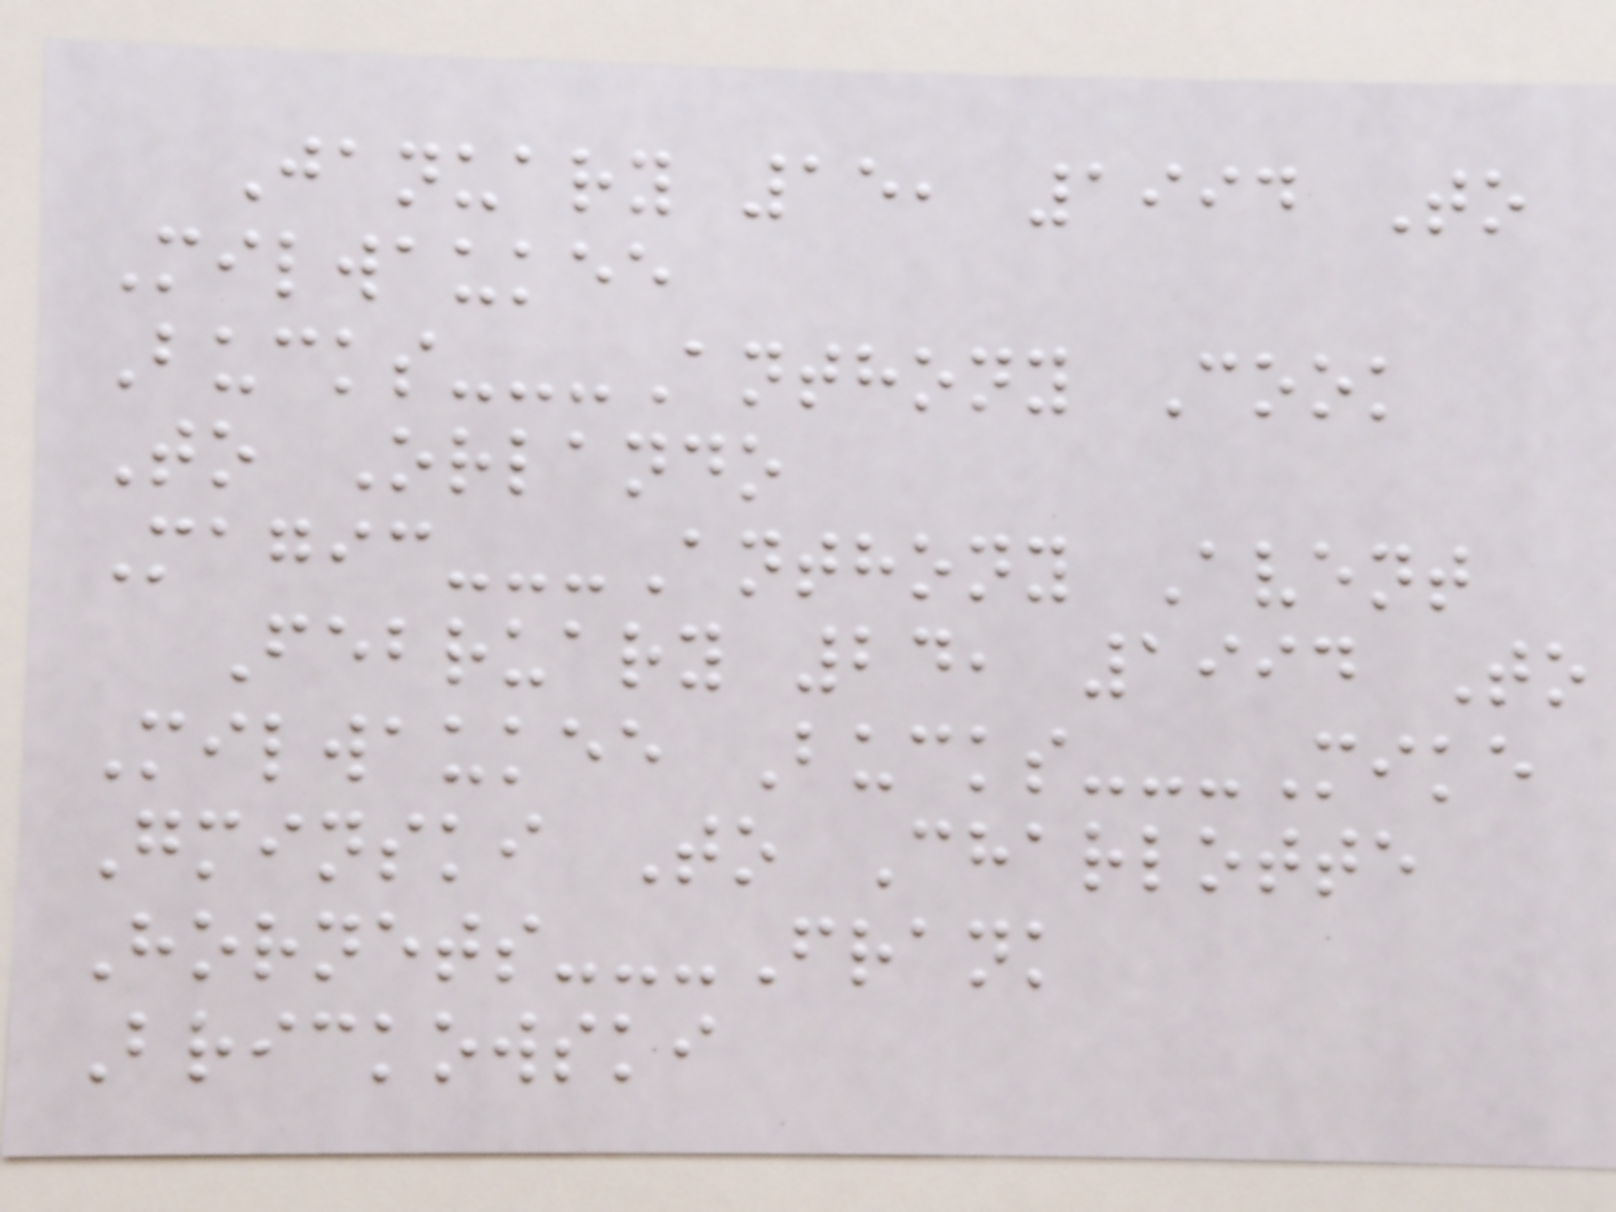January 15, 1994 To
Milwaukee
Bucks---Anthony Cook
To Orlando
Magic---Anthony Avent
February 24, 1994 To
Milwaukee Bucks---Mike
Gminski To Charlotte
Hornets---Frank
Brickowski
